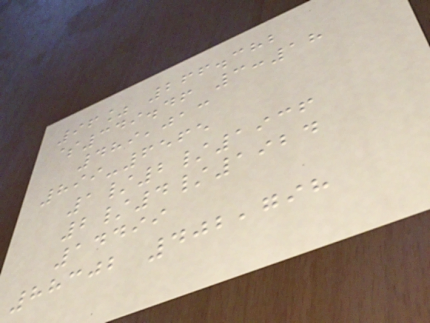96% 266.382
$349.46 3:18
489,013
899-6565
1/2/1936
2/4/1924
14499
88302 402,798
